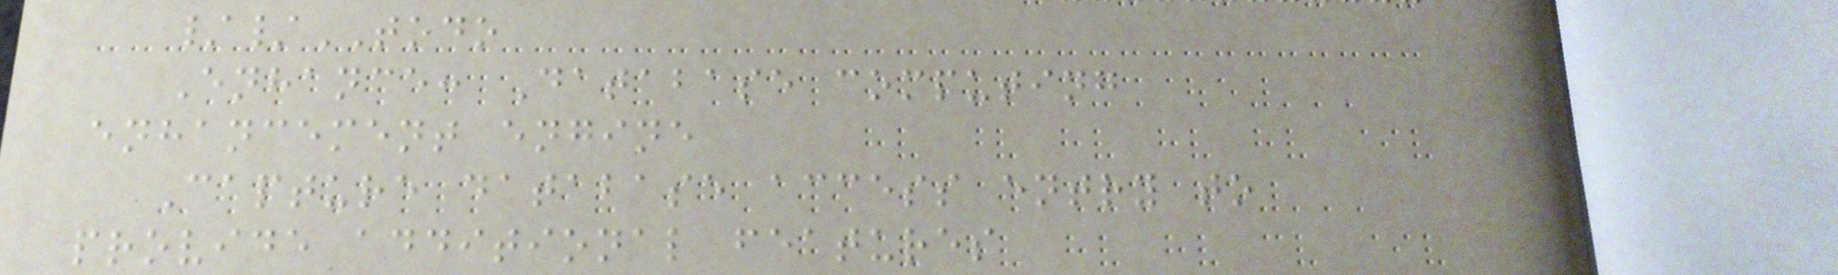//TODO
Enhance: Database computing
enhancement engine
Capture database access entry to
provide additional features
